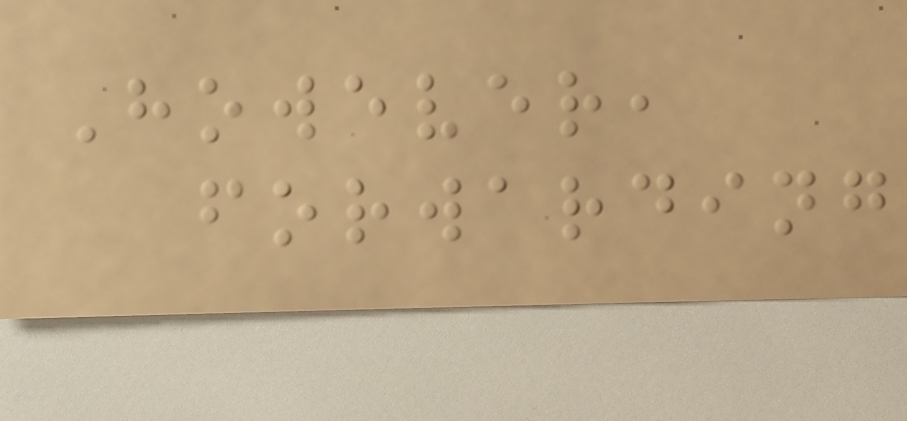However,
forwarding
